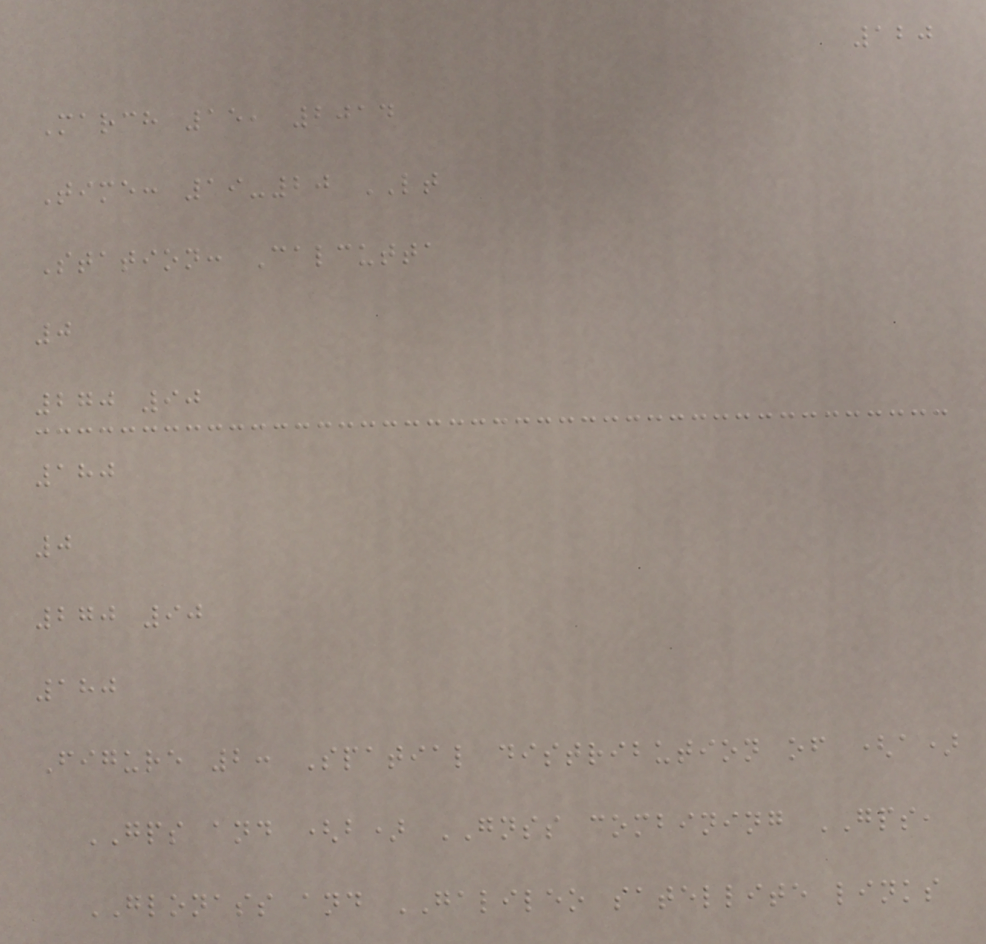120
March 15, 2014
Time: 19-20 LT
Station: Calcutta
0
270 90
180
0
270 90
180
Figure 2: Spatial distribution of (a)
GPS and (b) GNSS combining GPS,
GLONASS and GALILEO satellite links
